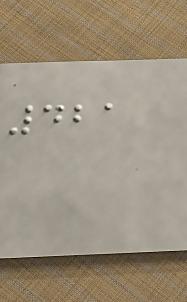421
